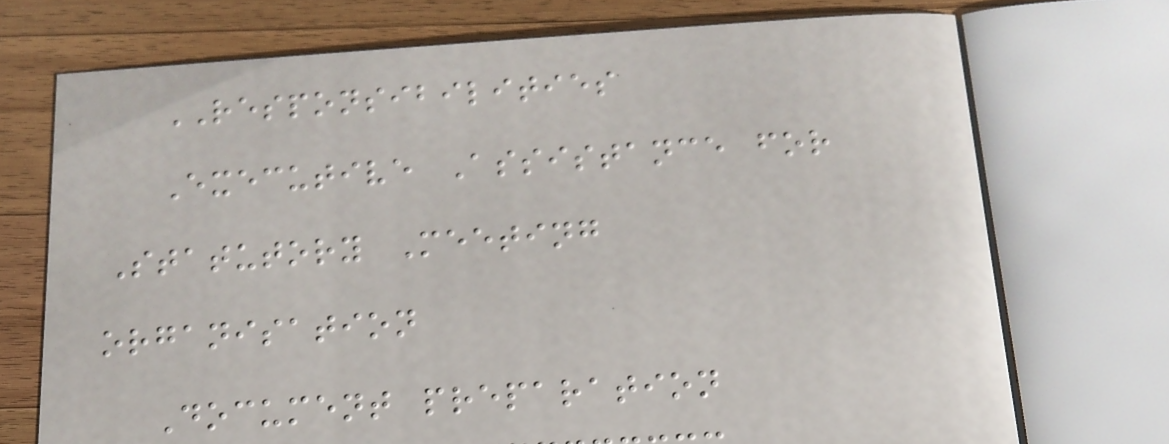RESPONSIBILITIES
Executive Assistance for
Statutory Meeting
organisation
Document preparation
